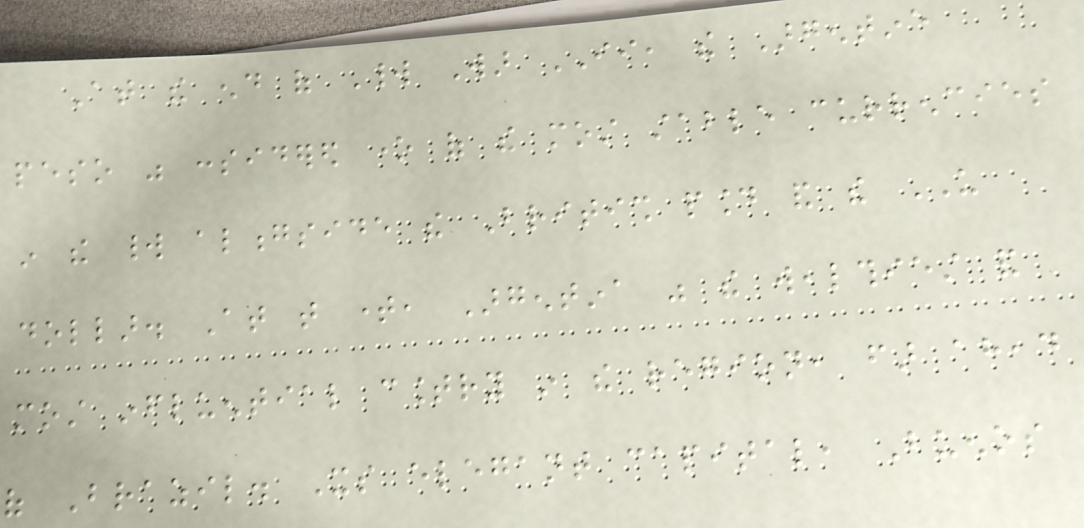At the end of World War II, the Argentine
peso was considered one of the most stable currencies
in the world alongside the British pound and the US
dollar. At that time, Argentina was the wealthiest and
most influential country in the region, far ahead
of Brazil. Its elegant capital, Buenos
